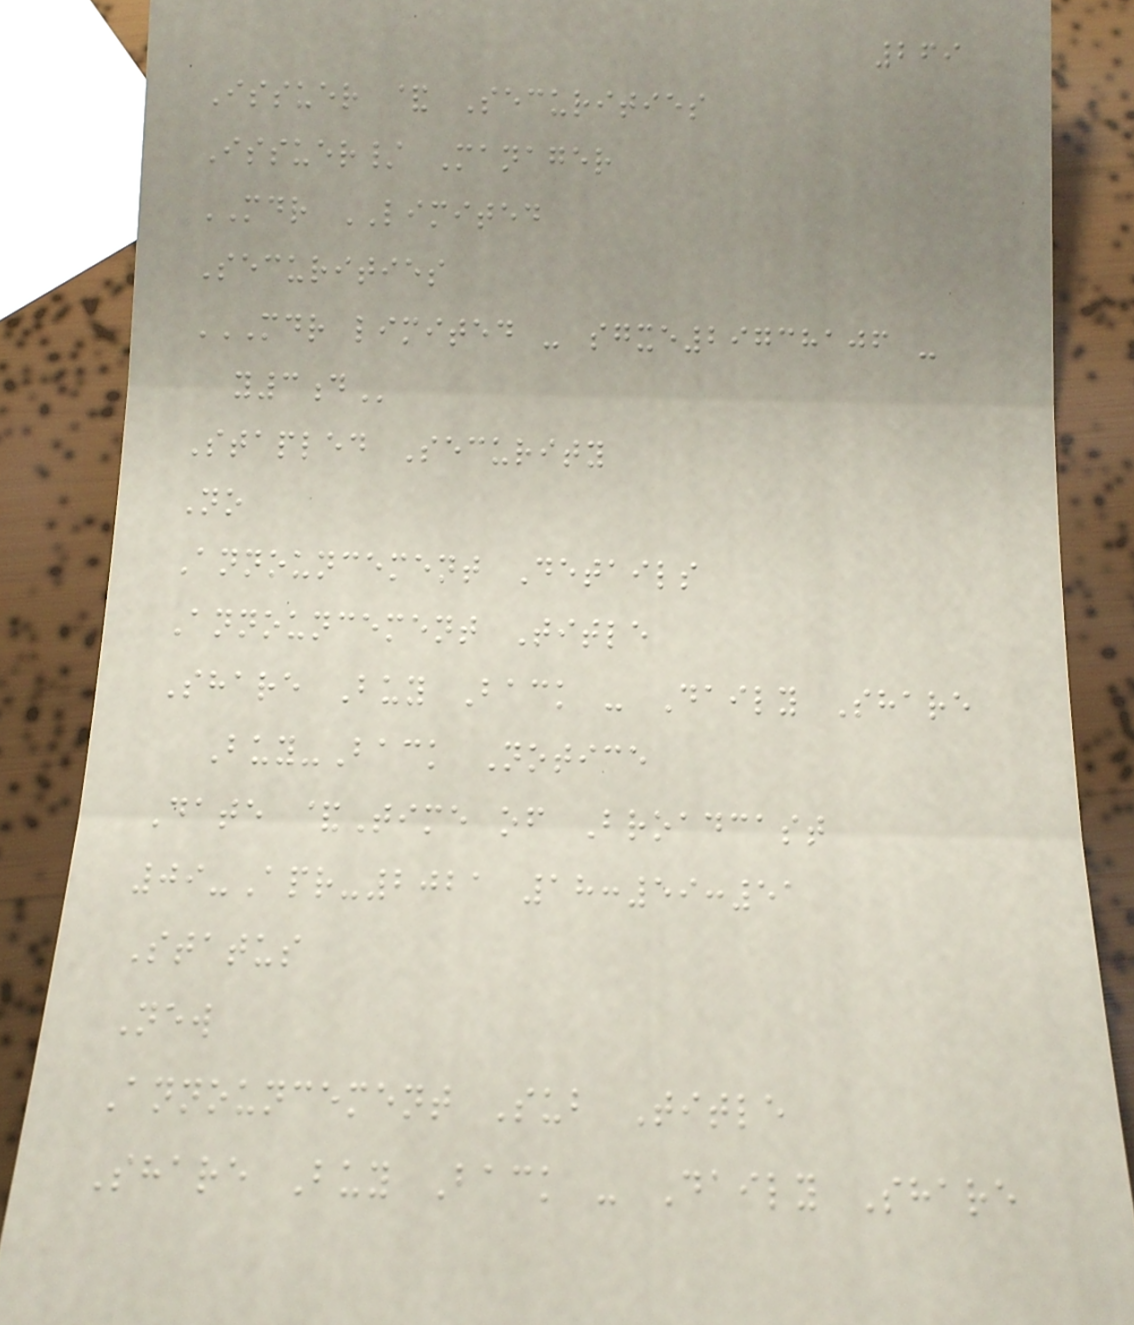269
Issuer & Securities
Issuer/ Manager
MDR LIMITED
Securities
MDR LIMITED - SGXE29738106 -
Y3D
Stapled Security
No
Announcement Details
Announcement Title
Share Buy Back - Daily Share
Buy-Back Notice
Date &Time of Broadcast
09-Apr-2021 18:59:51
Status
New
Announcement Sub Title
Share Buy Back - Daily Share
